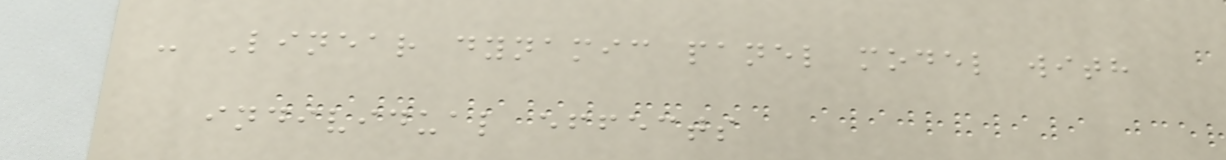- Linear dynamic panel model with
individual effects
